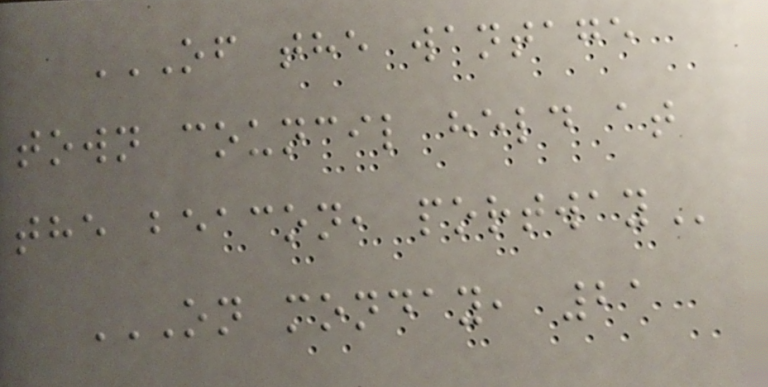OF THE WANTAGE
TOWN COUNCIL HELD AT
THE BEACON, PORTWAY
ON MONDAY, 21
